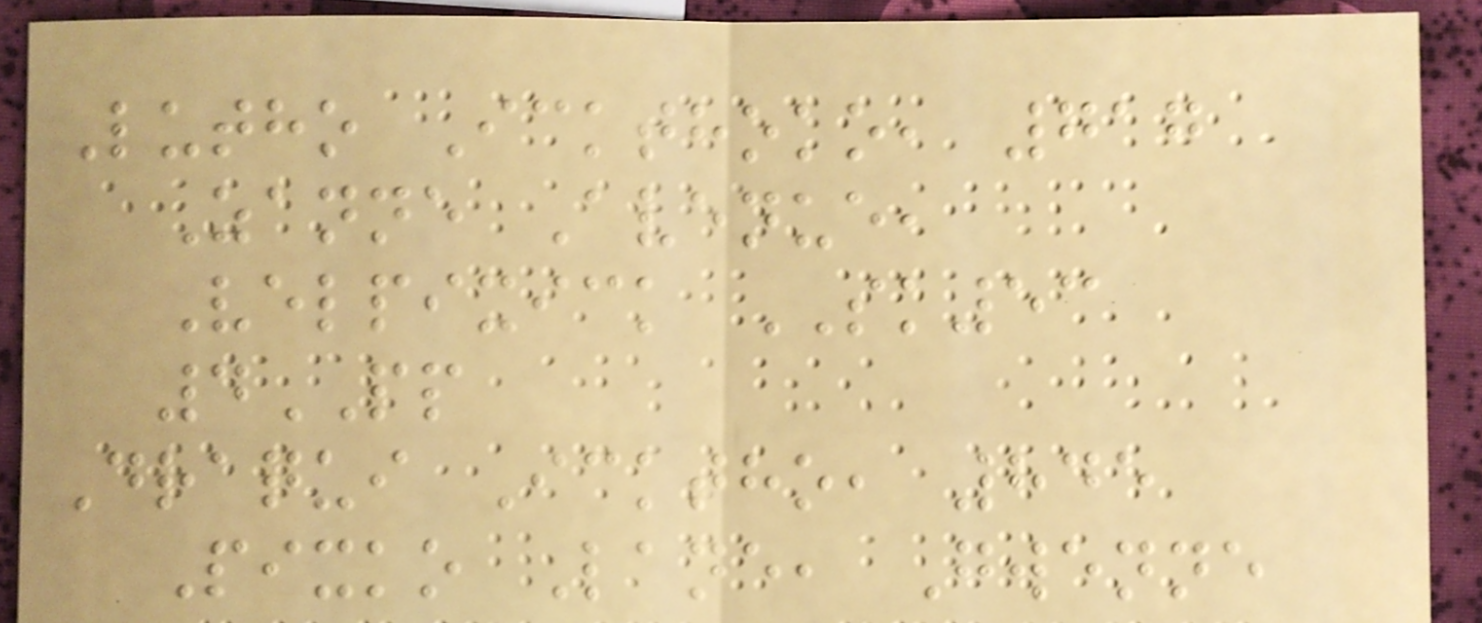Lutho Ickthoko, 717
Zanne Avenue,
Velpixick SK53
4PP
Draqui Icktho, 845
Pixko Lane, Gwenne
